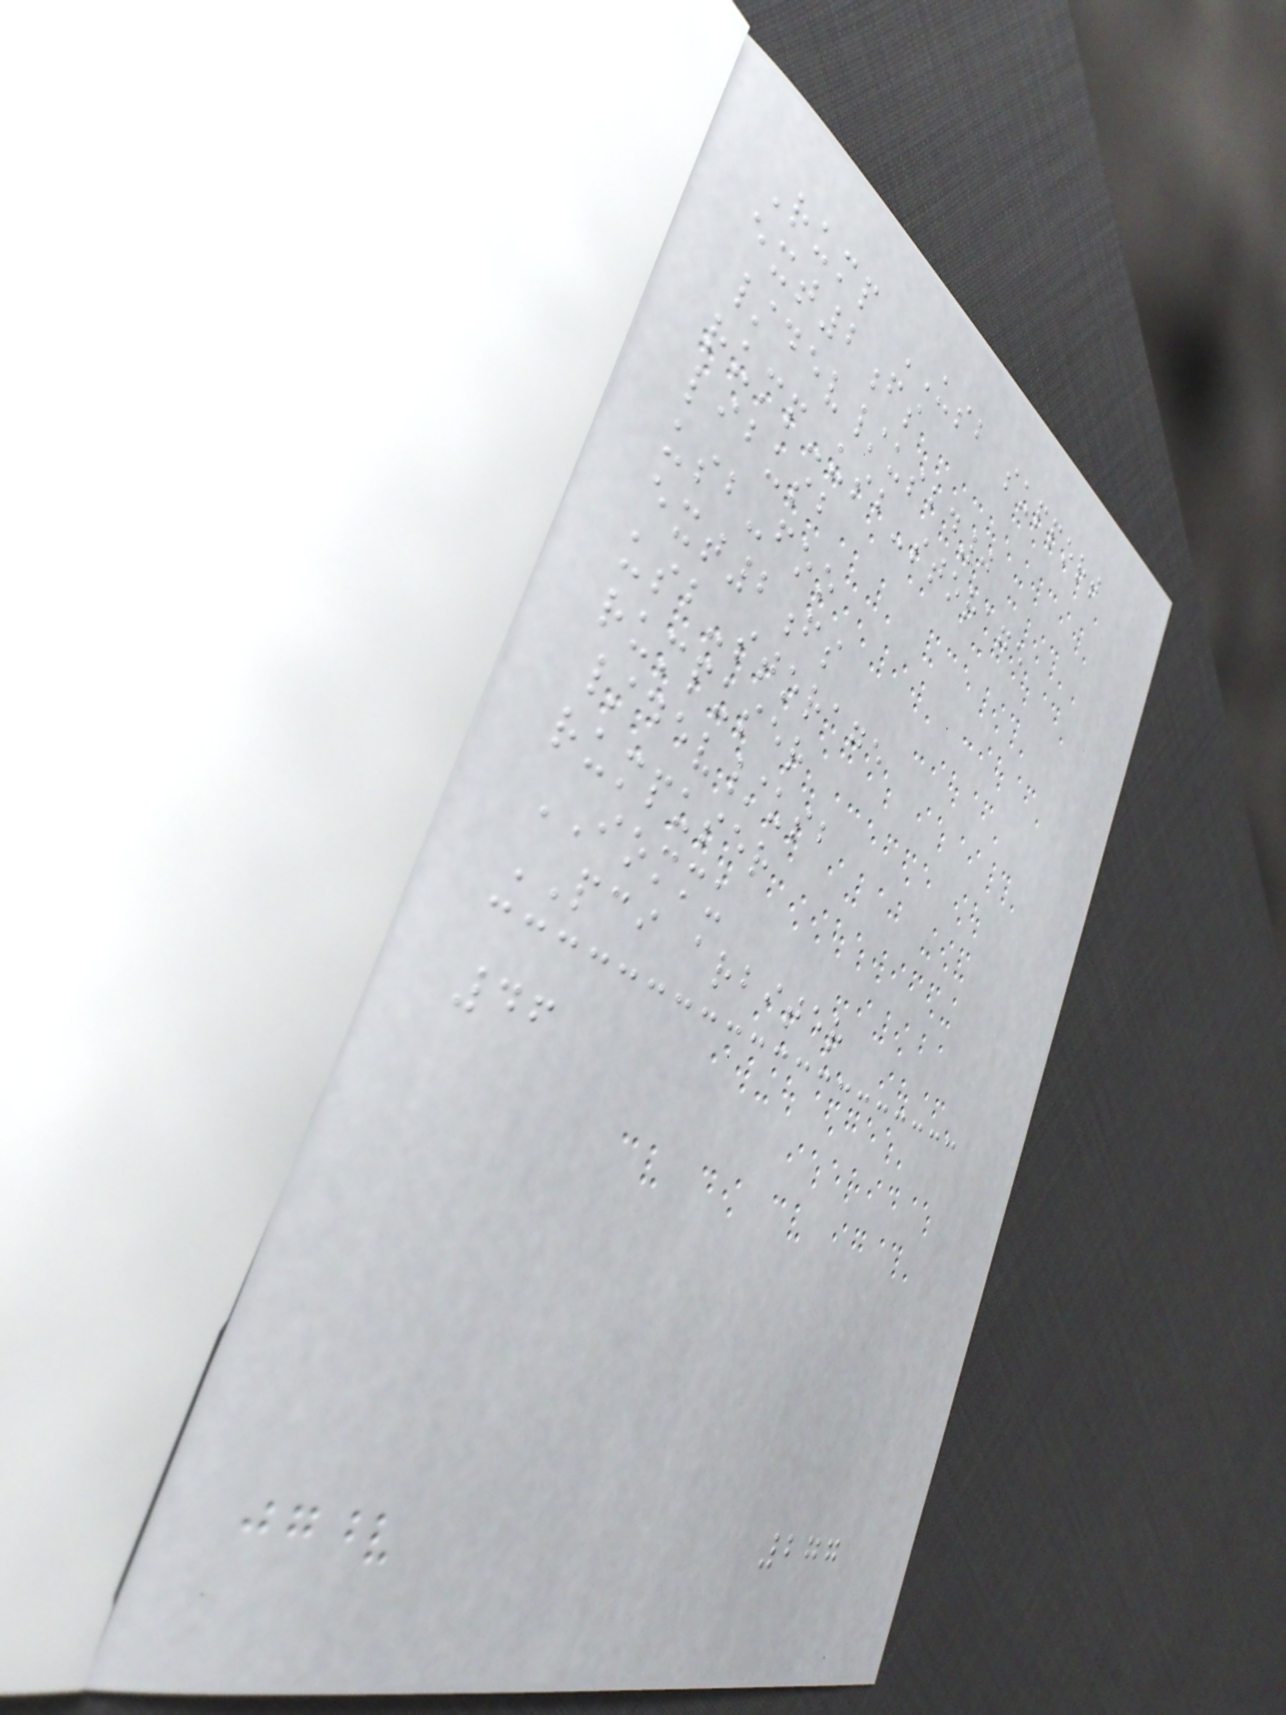Rump USB support
ext2fs
/dev/usbd0
rump-usb-storage
libusb
usb-foo
ext2fs
usb-storage
rumpuser
/dev/usb
rumpuser
IOMMU
PCI arbiter
46
277
